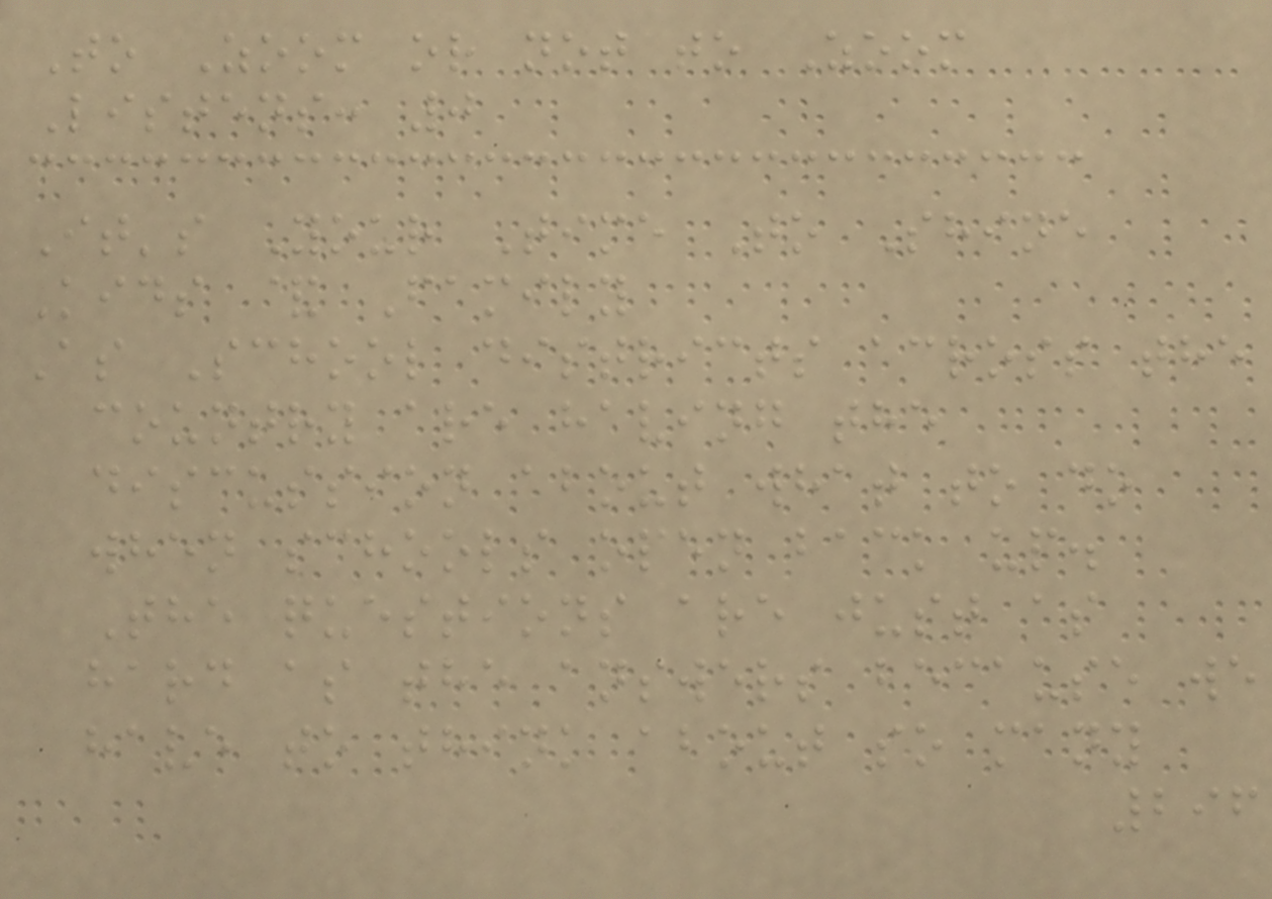To Zoom or not to Zoom
Listens: 0
It's Your Time To Shine
Kids & Family
As School districts across the
country are having the
discussion about what to do
when schools open back up.
The questions are just as
hard as the answers because we
have to think about so many
296
